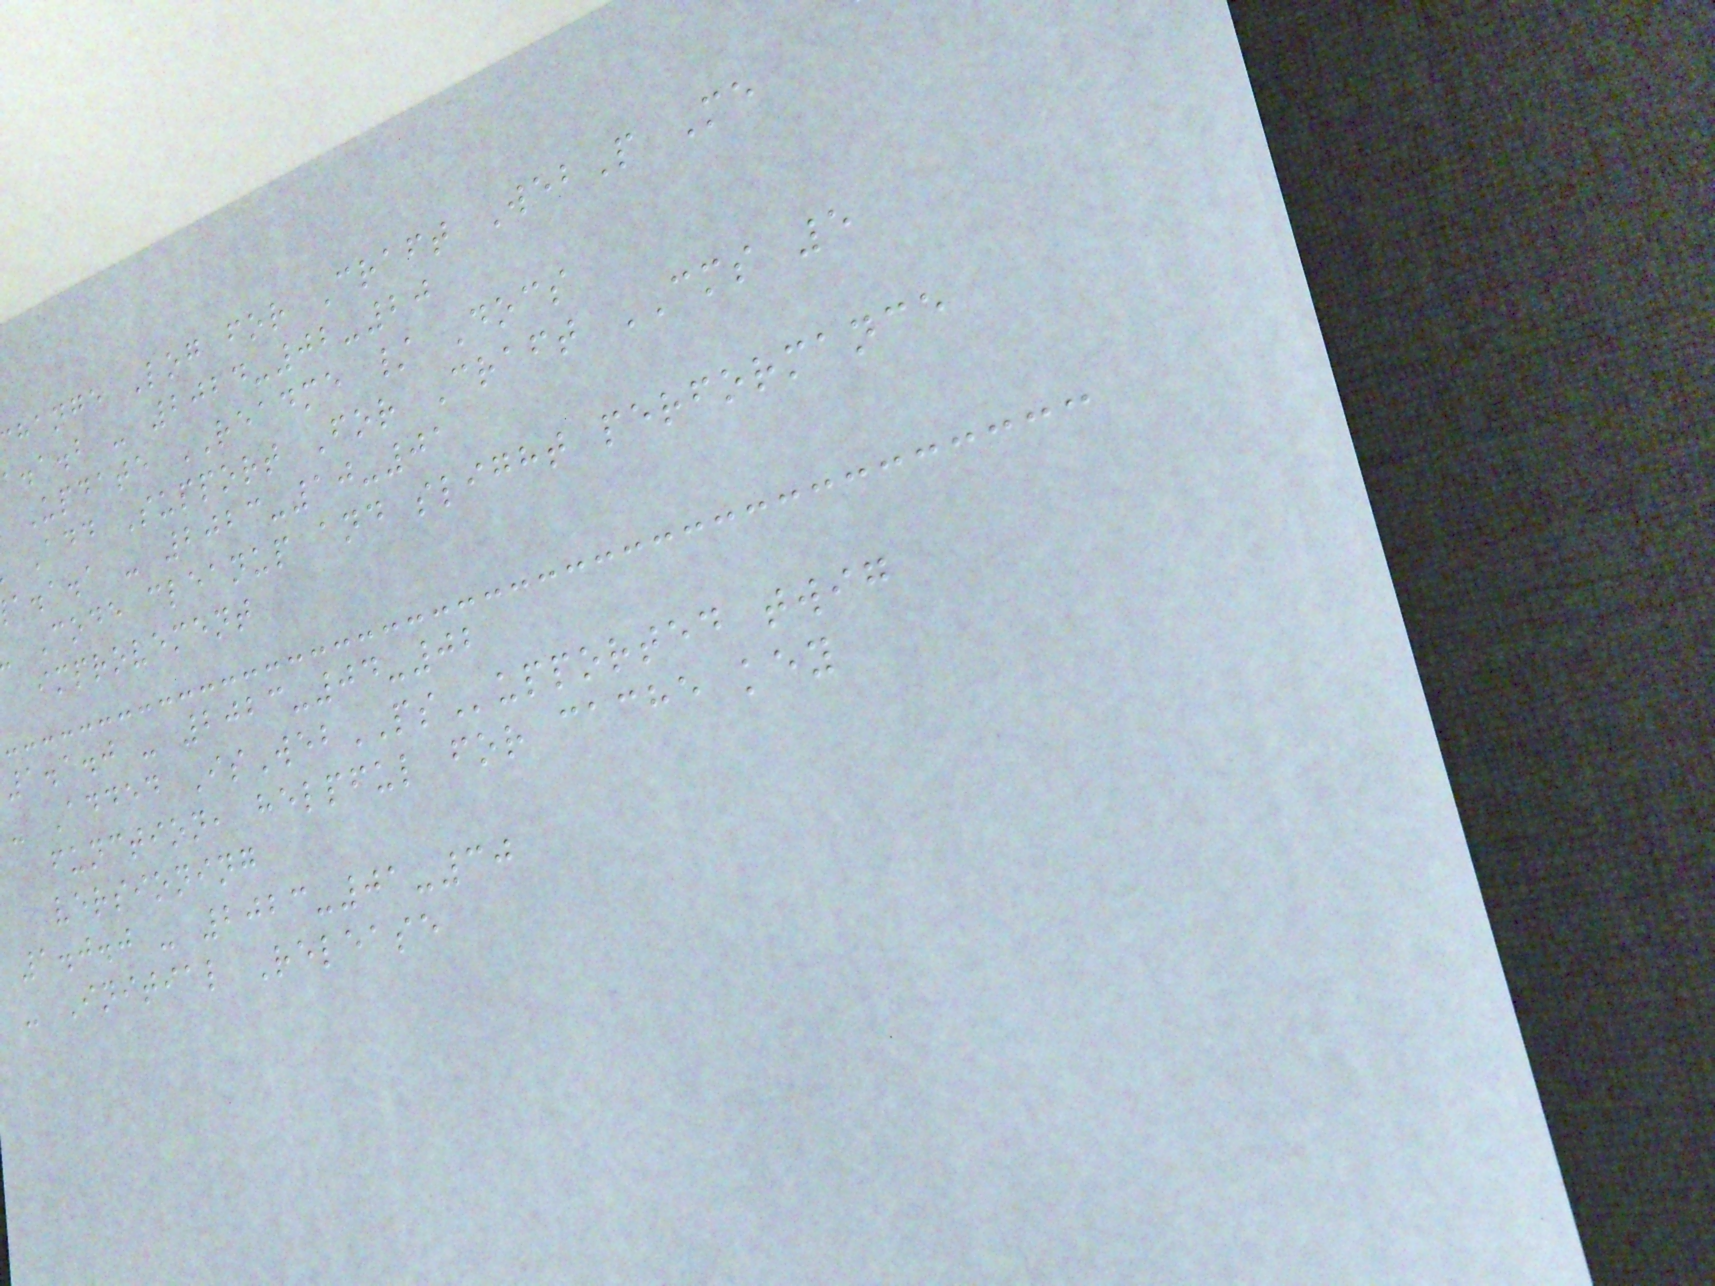hange Log for Craft WebP Me
a.a.b - 2024-02-20
Update README / Docs
Add Support For Craft CMS 5
a.a.a - 2023-10-01
Code cleanup and slight performance
improvement
1.1.0 - 2023-04-02
- Added IsWebPSupported twig
function, helpful for cache key
versioning
1.0.0 - 2023-01-30
- Initial Release
